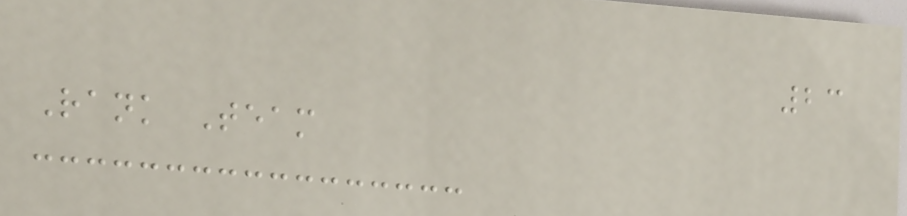23
Rank Team
